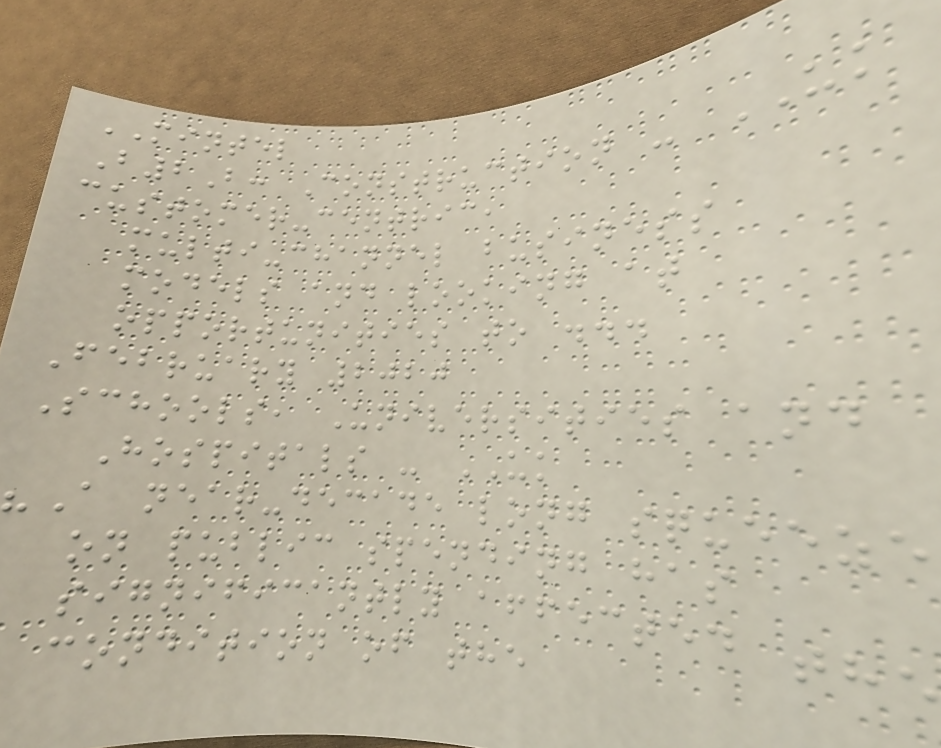MINTEL
B2B: Construction - UK
customer-centric,
multi-channel business
models and looking at
opportunities to ...
February 2020
Schools, Universities and
Hospitals - UK
"A near-decade long squeeze
on public spending has
significantly affected the
condition of the
